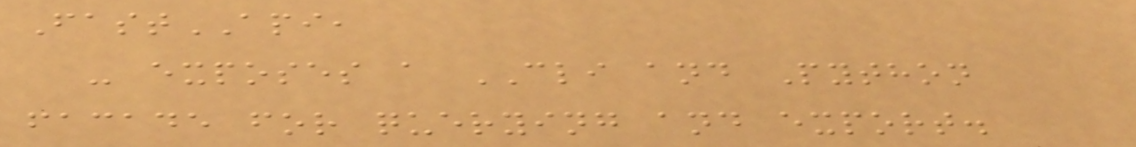FastAPI,
- exposes a CLI and Python
facade for querying and export.
